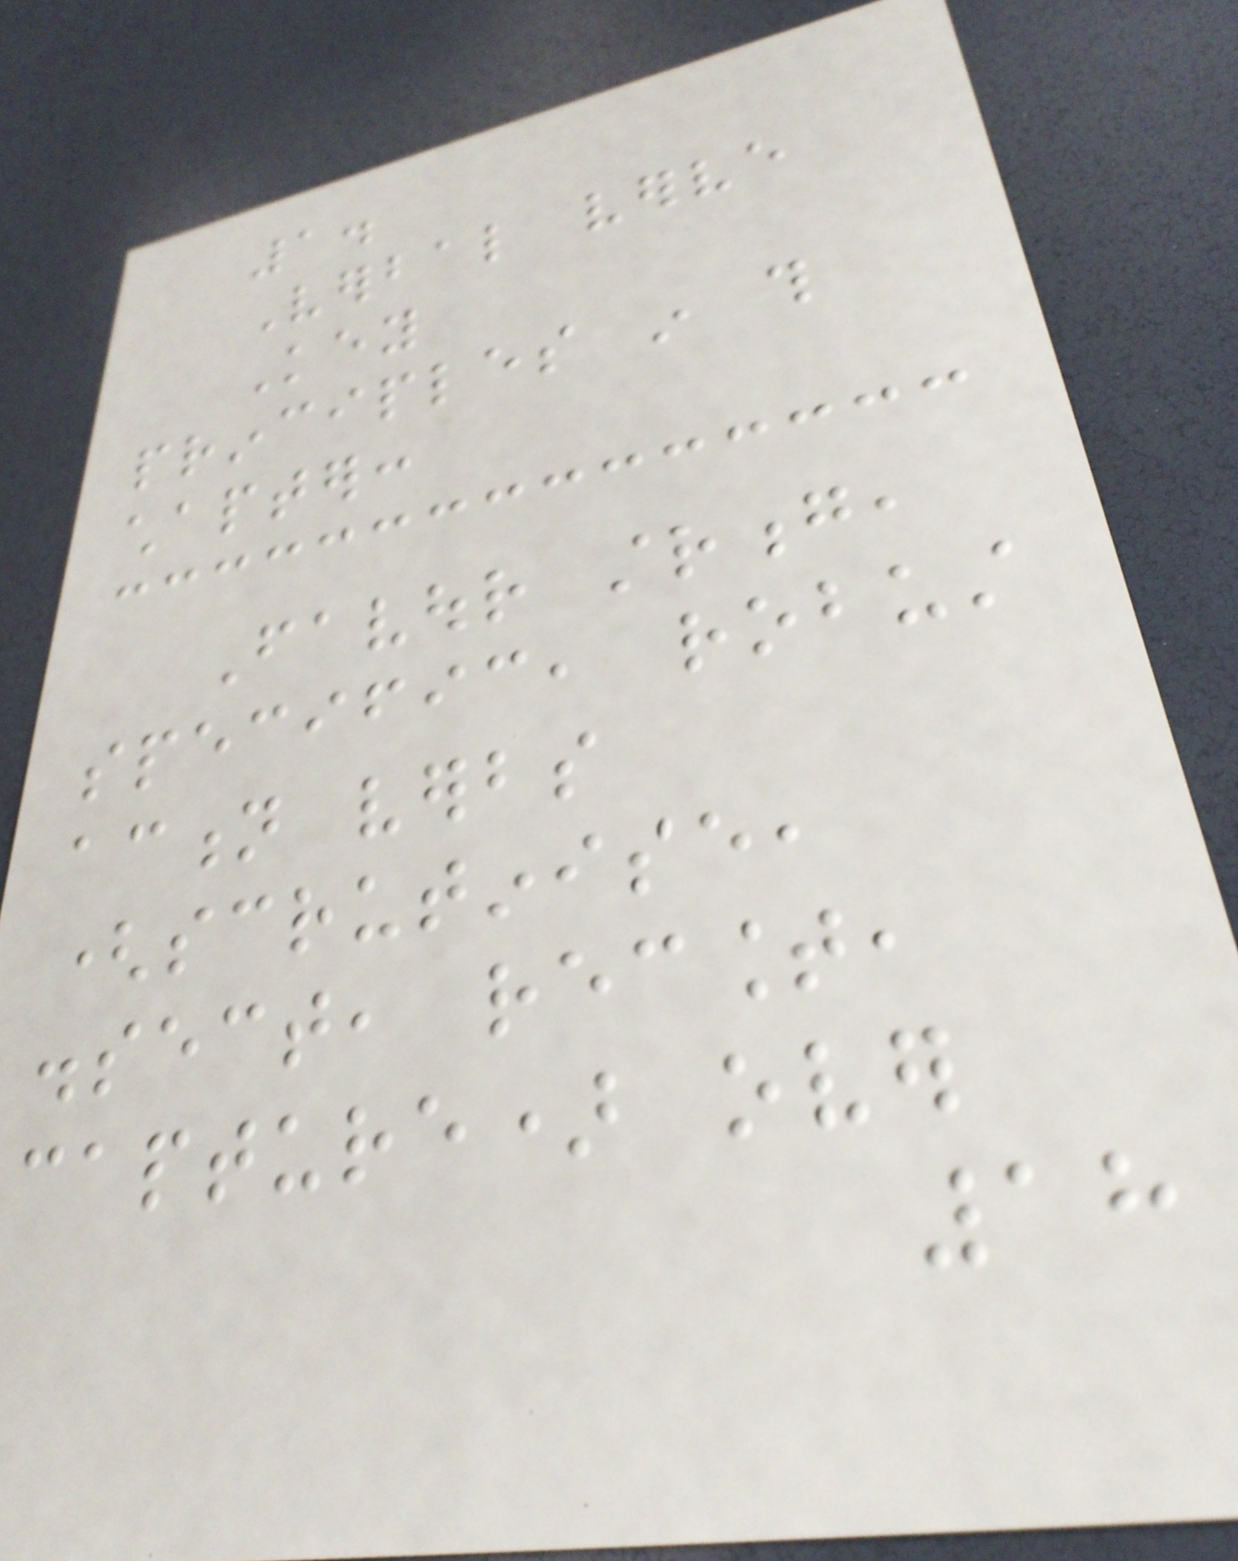1.
Verbal verve
Key
principles in this
chapter:
Favour strong,
specific, robust
action verbs
(scrutinise,
dissect, recount,
capture) over
18
